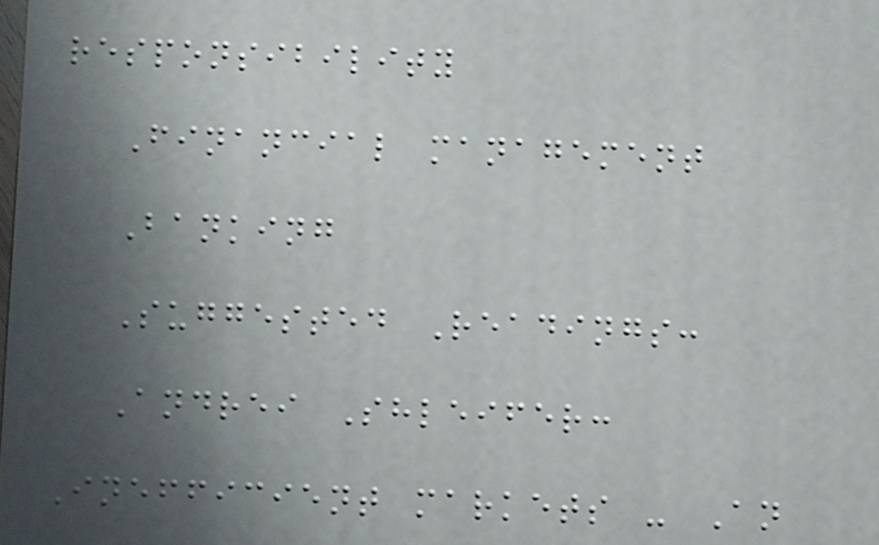responsibility
Financial management
Banking
Suggested Readings:
Andrei Shleifer:
Inefficient markets - An
